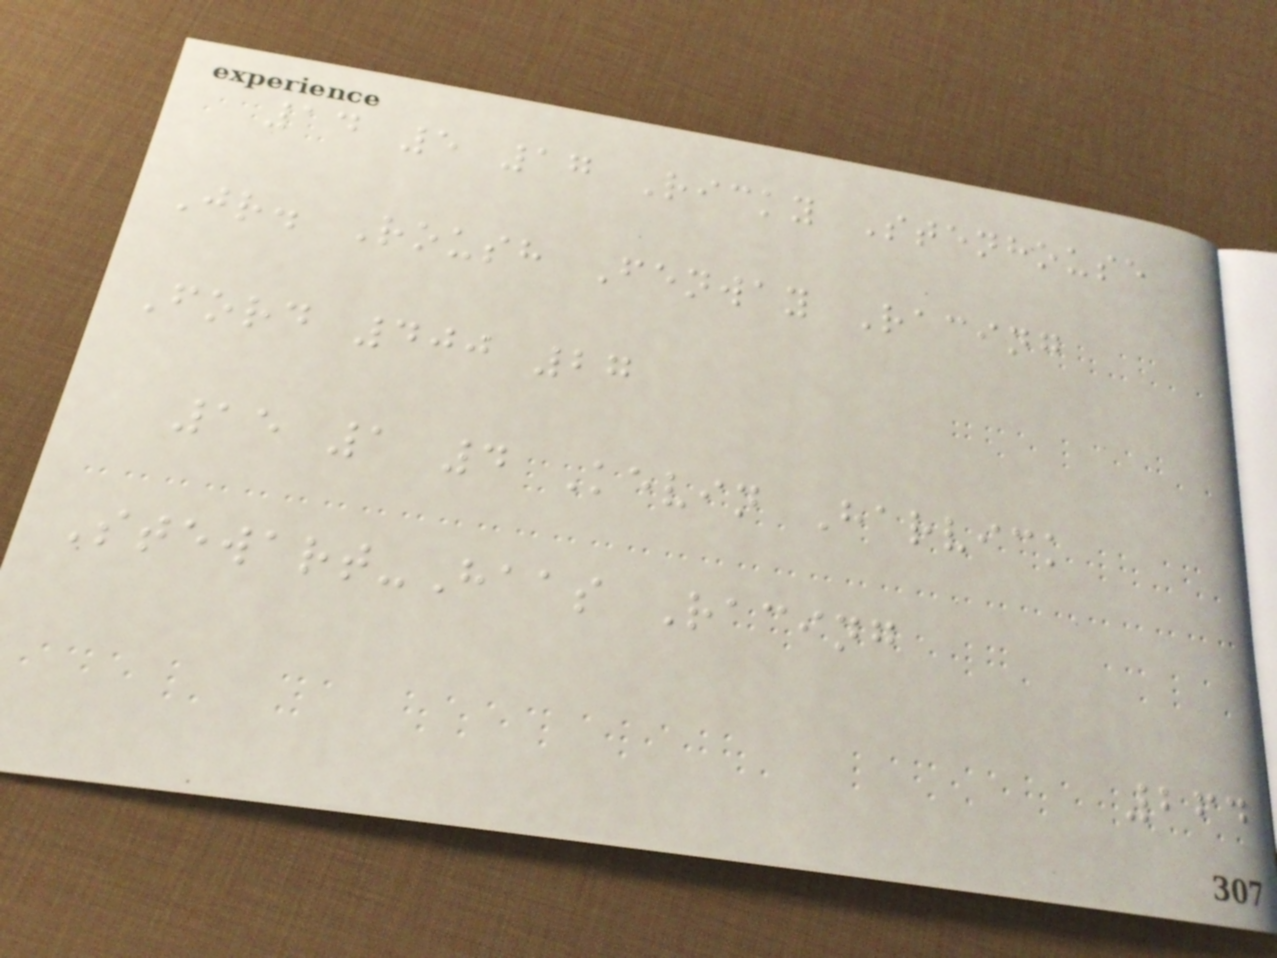14 5 17 Ricky Stenhouse
Jr. Roush Fenway Racing
Ford 400 27
15 1 4 Kevin Harvick
Stewart-Haas Racing
264
